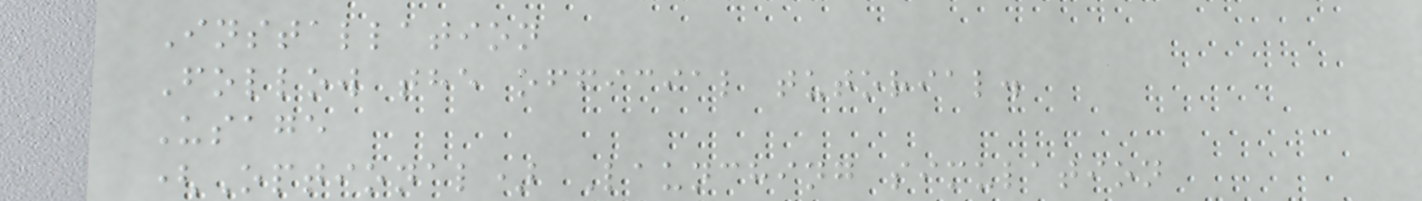Installation
Follow the official tutorial.
Usage
(Optional) Launching simulation
